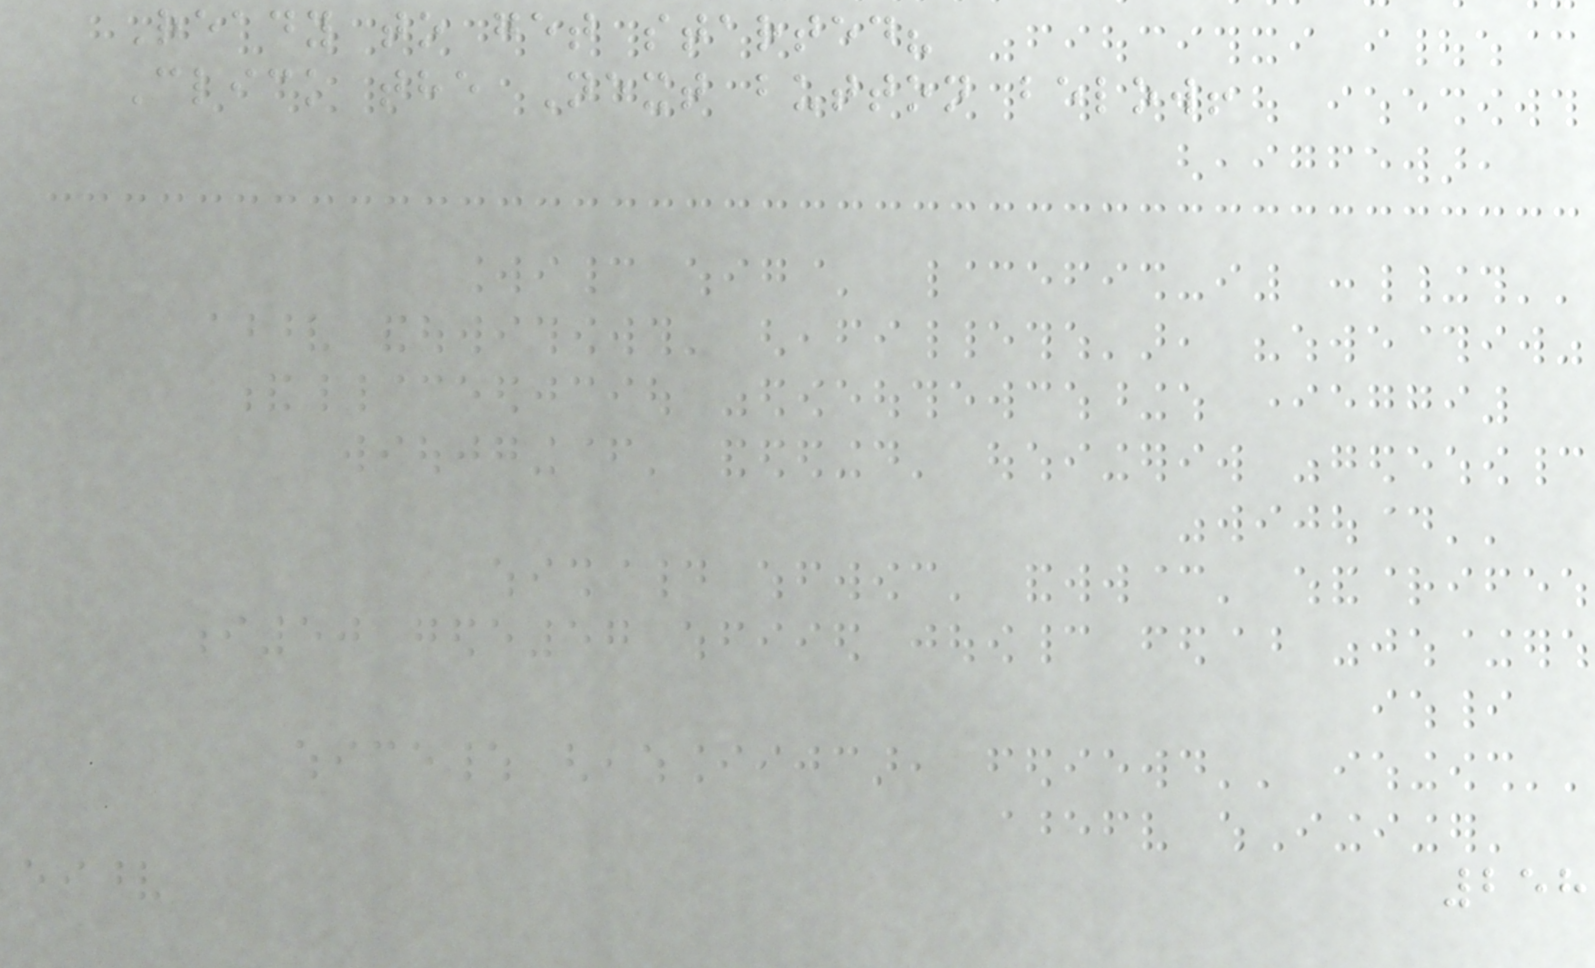Ready to get started?
Click the Next button below!
258
